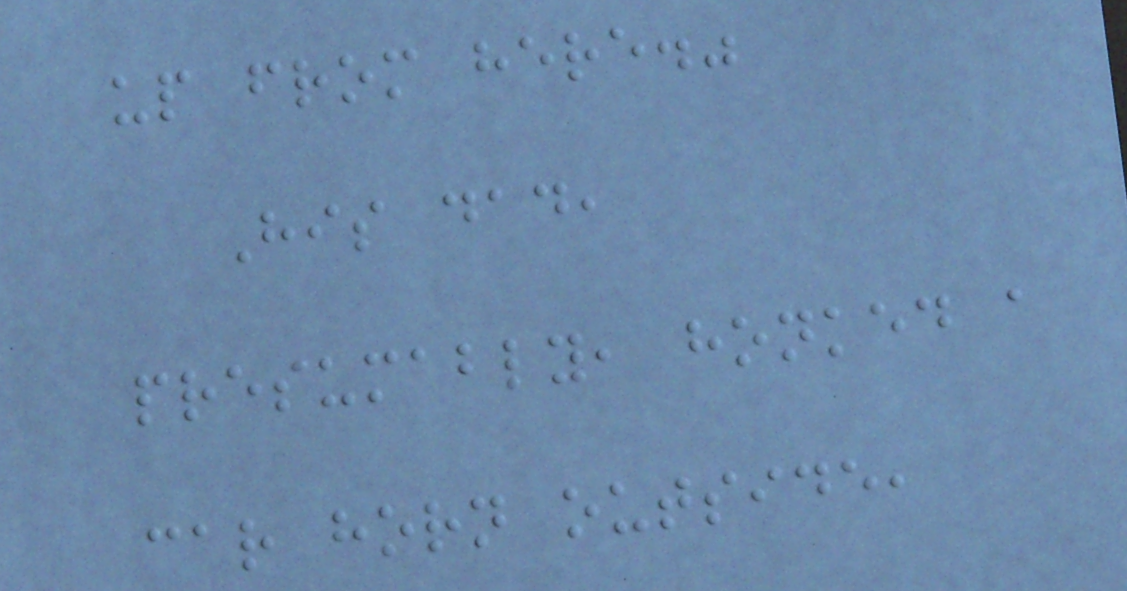up from here."
His dad,
presumably, honked a
car horn outside,
